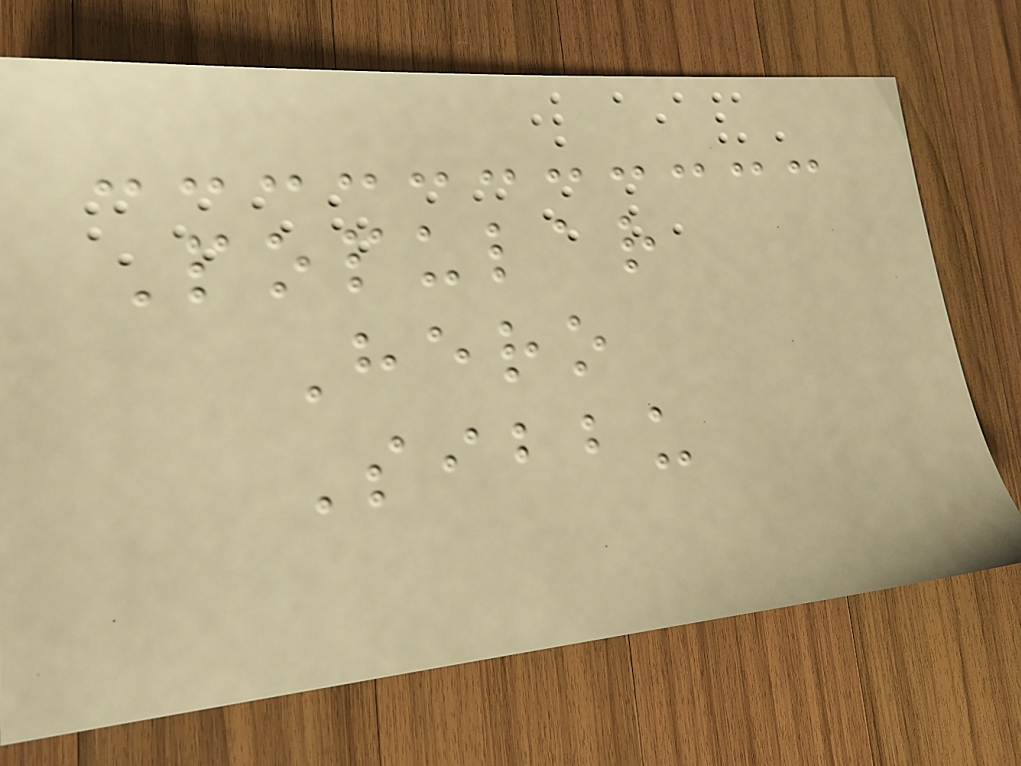Popular
Hero
Sibbu
